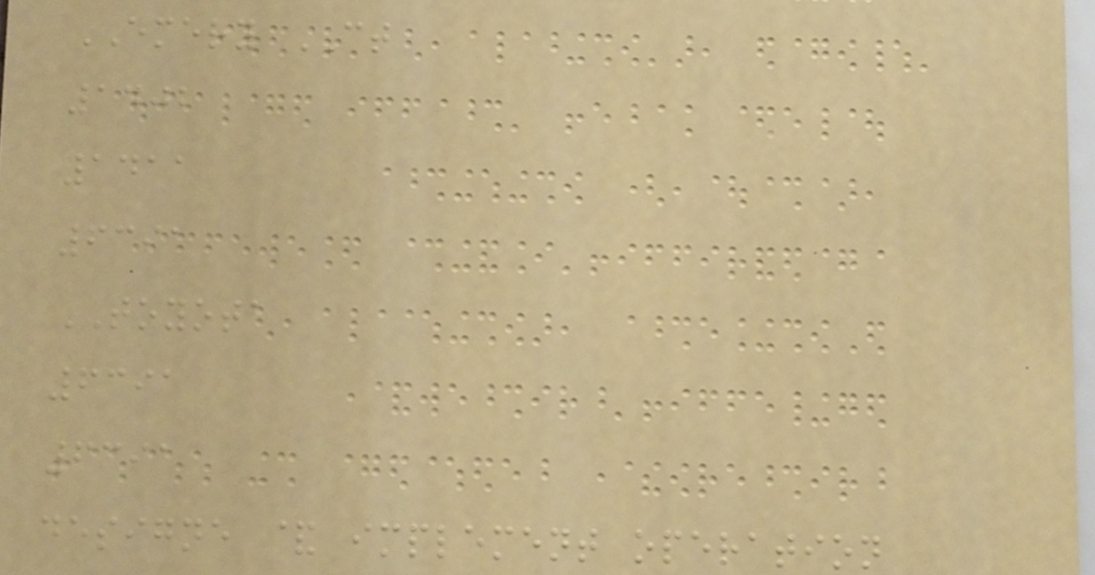EMERY CT
1402
1411
6391
TOYOTA
6391
6391
designe & implement operation
